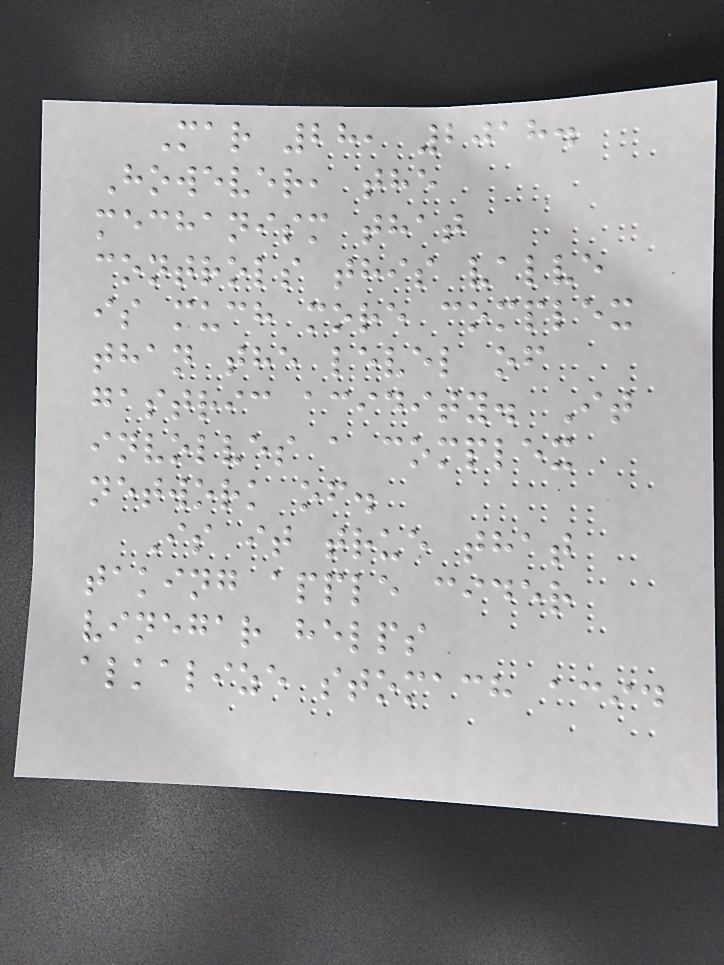Mar 28, 2018.
However, the
mechanism that
controls this valve
is much more complex
than the level of
gastric acidity. It
involves a complex
network of.
Is it true that
taking apple cider
vinegar helps
alkalize stomach acid
